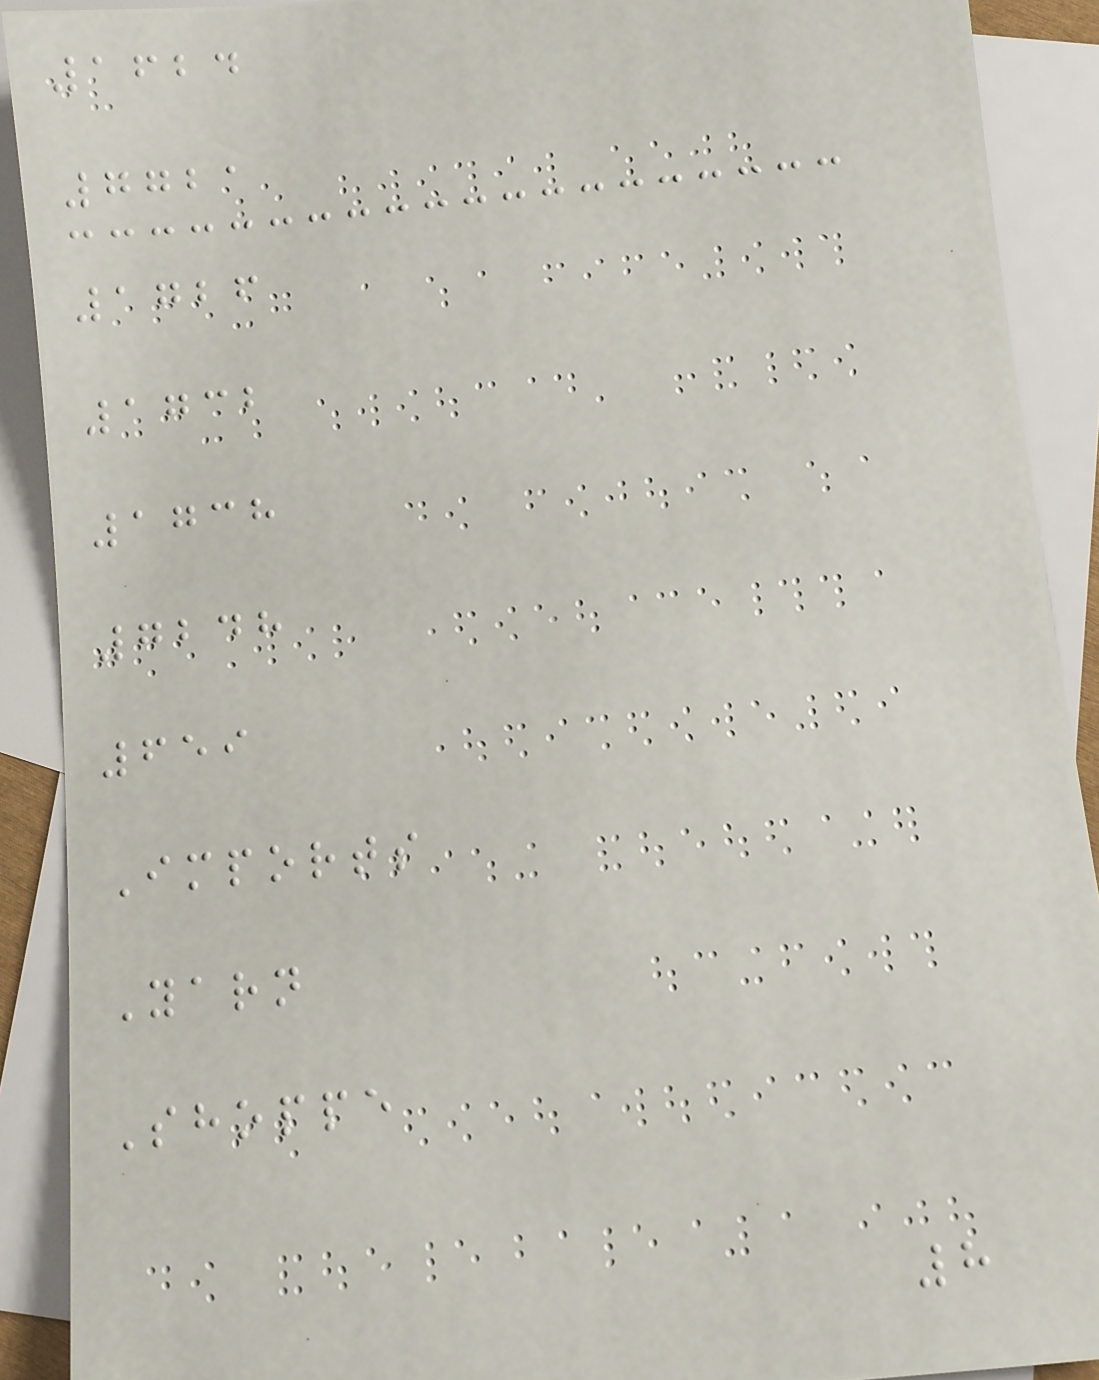1624
7721
1726
1732
1738
7248
659
Imports
Yarn
Shoppe
8
